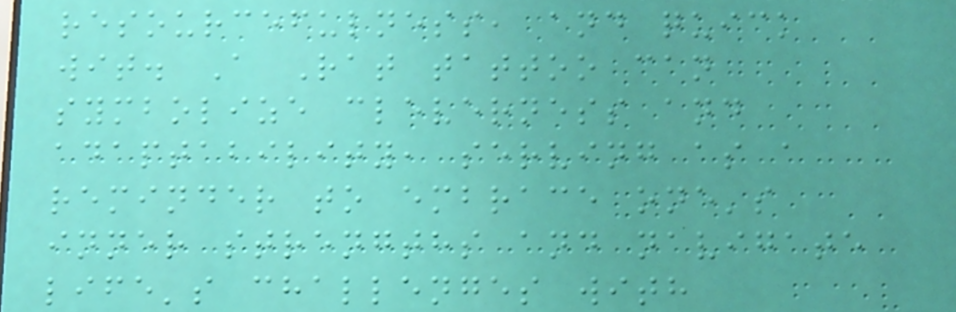resourcefulness, and quick
wit. A Rat tattoo can
symbolize cleverness and
adaptability, serving as a
reminder to embrace one's
inner strengths and navigate
life's challenges with
